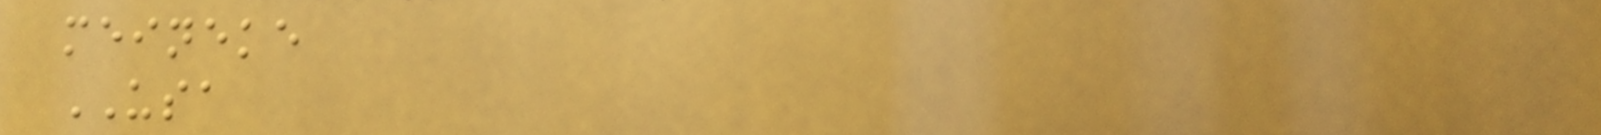meineke
USA
